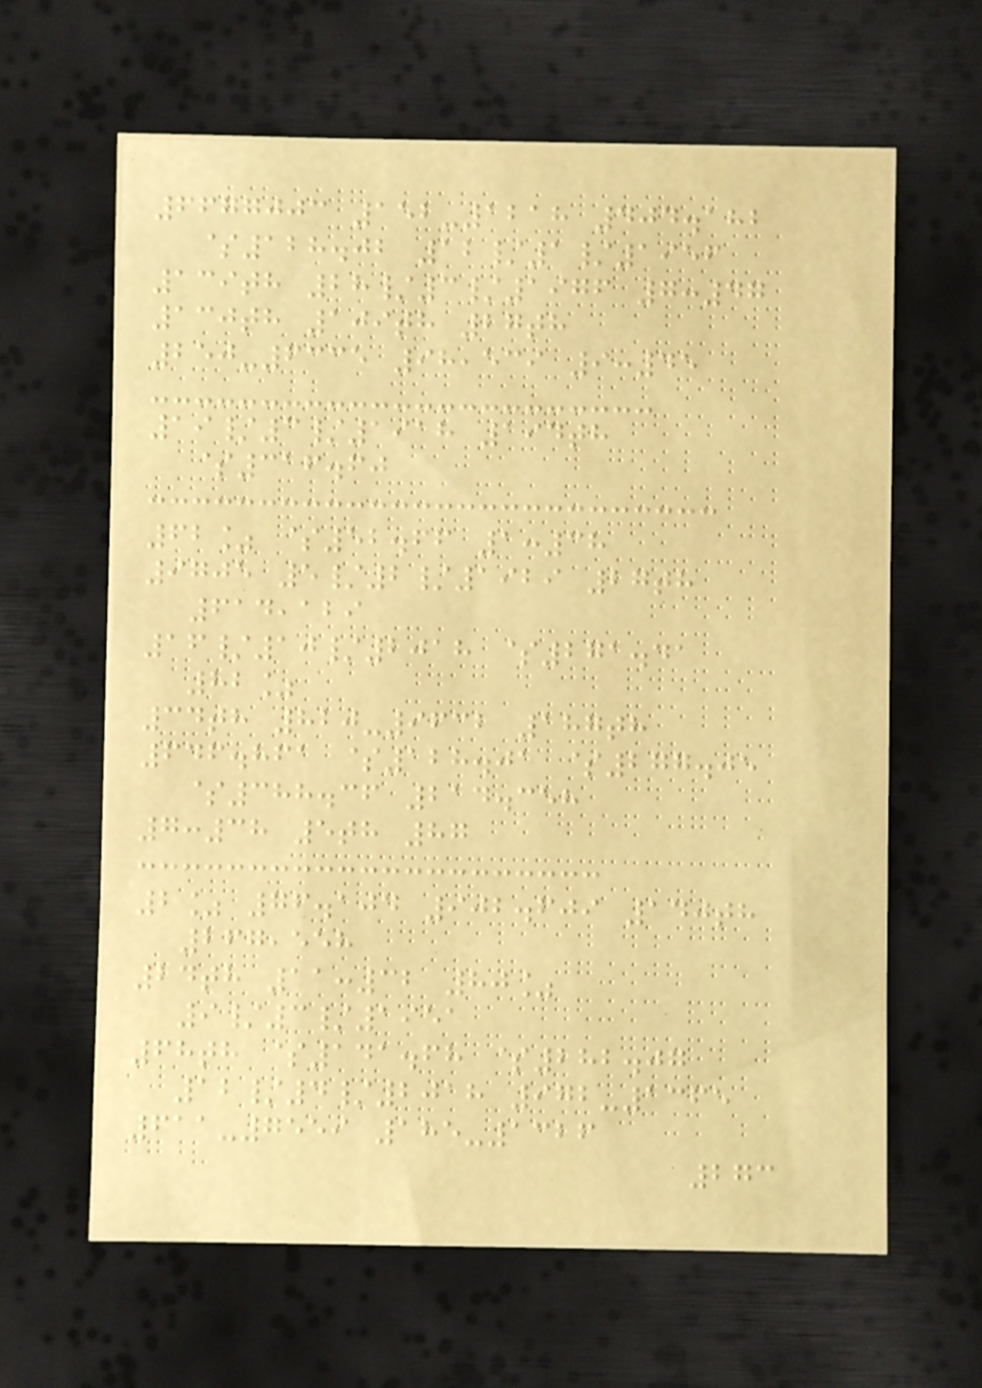6677003 152-1218 404.182
$128.02 12/1/1956
139th 28/3/1976 7:47
130th 109th 27th
250-6335 98,539 9:45
19/3/1918 194th
$316.60
62% $52.66 1:38
9705 5/2/1929 27th
614,129
16/10/2018 $271.41
82%
34th 820-9632 187th
646.861 $128.01 $277.05
$388.36 214.358
7:38 5th 87
2% 76.104 902.609 140th
267,558
24th 11:32 80%
9/3/1951
68th $141.68 $282.07
12/4/2018 972-1365
611-7559 185-1326
273
